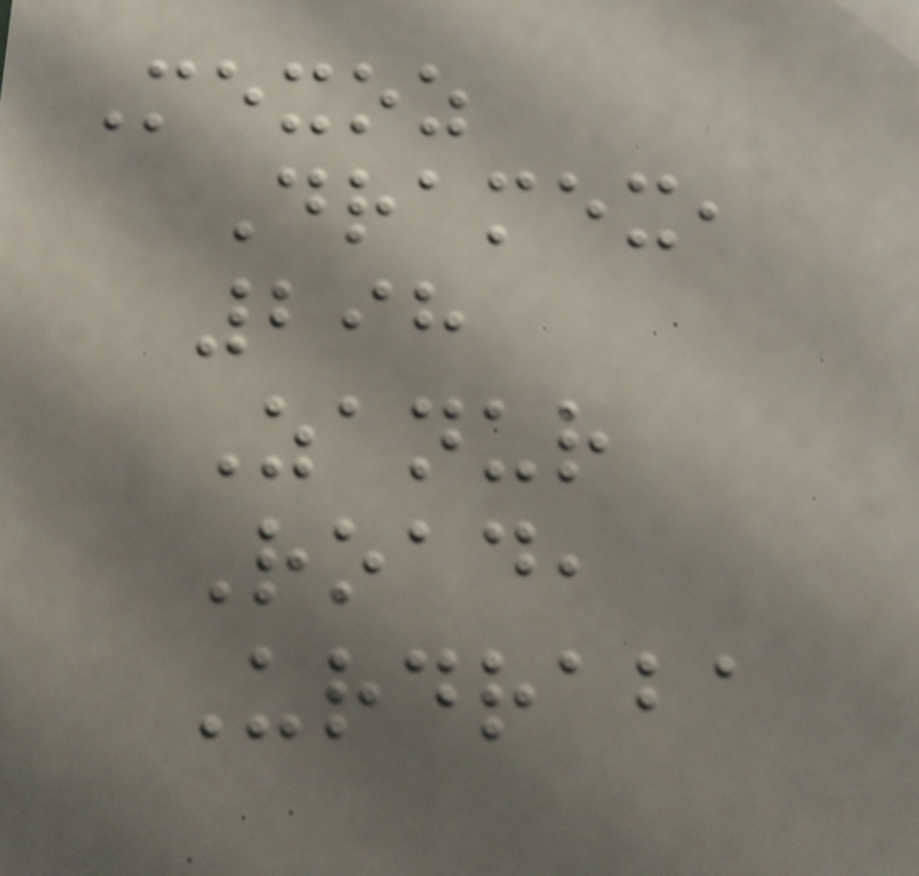Mexoz
Dramex,
298
Zanur
Road,
Urdraba
